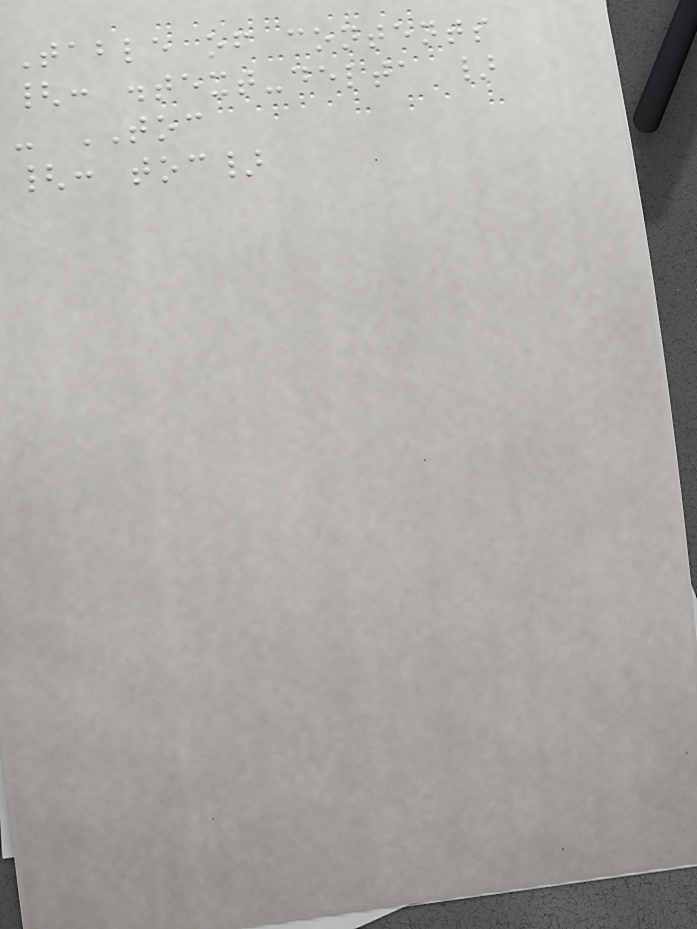Table of contents
{: .text-delta }
- TOC
{: toc}
